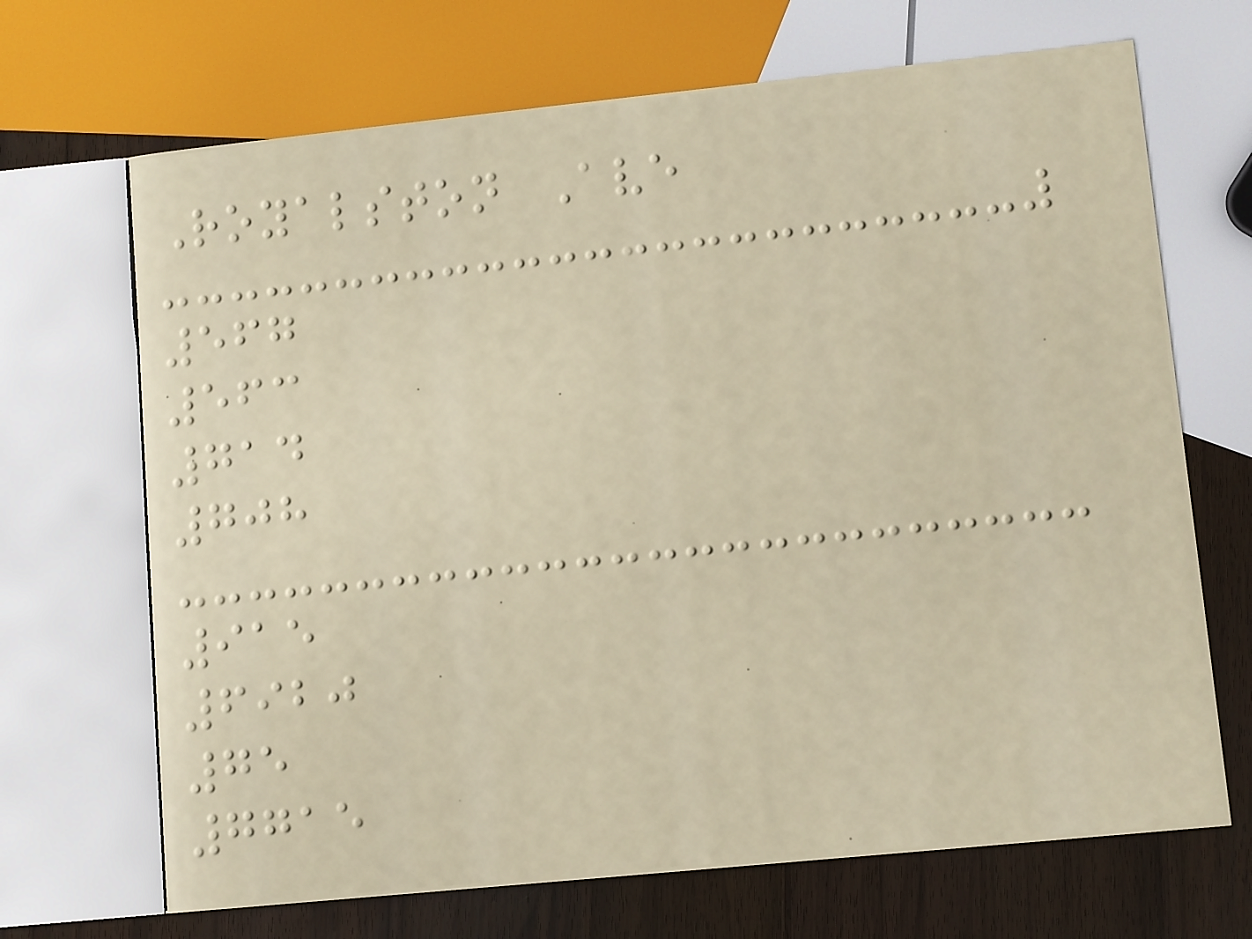Royalston Ave
567
563
714
708
915
6920
75
7715
